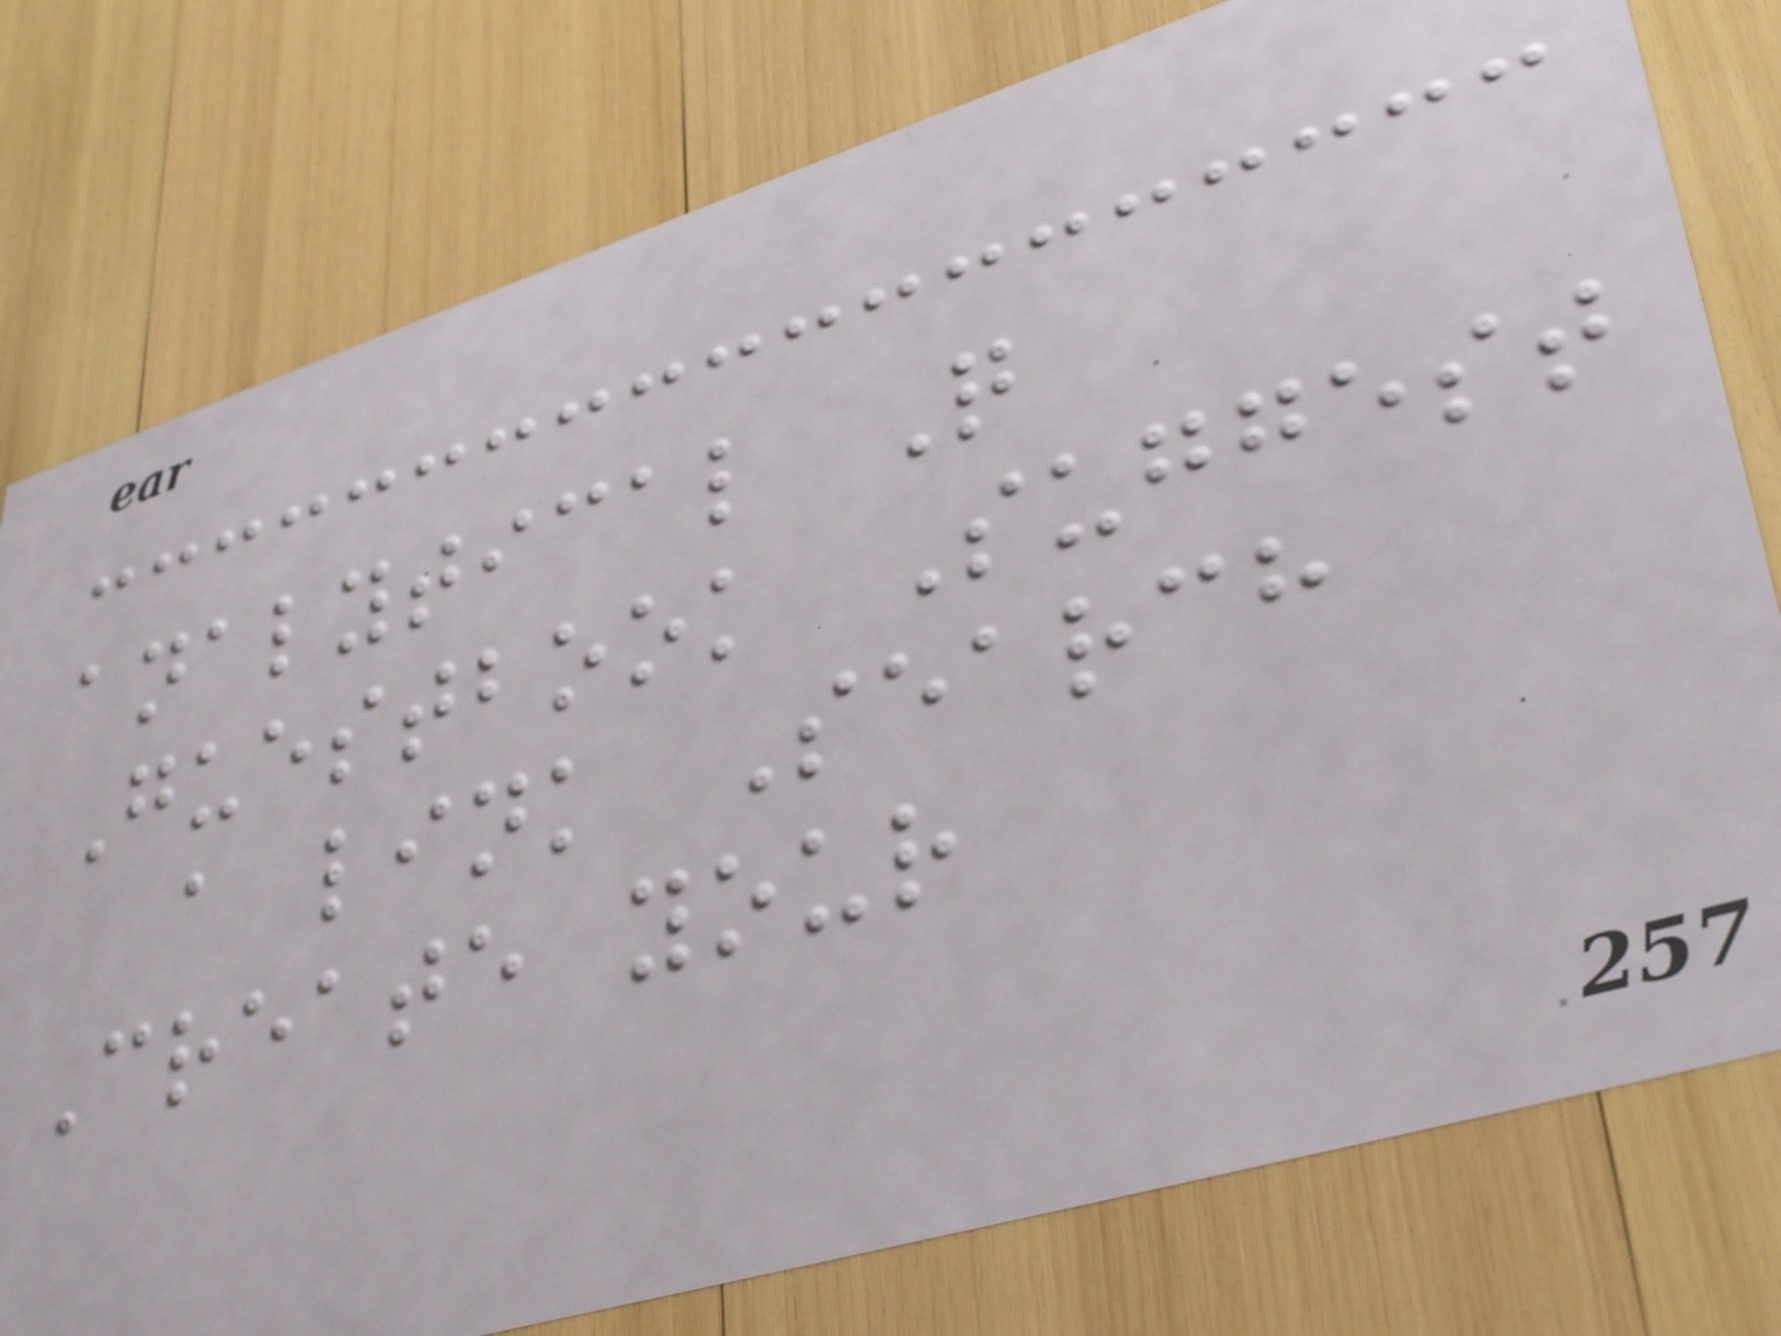analytical Q
Guestbook Suggest
a link Search
Create your
